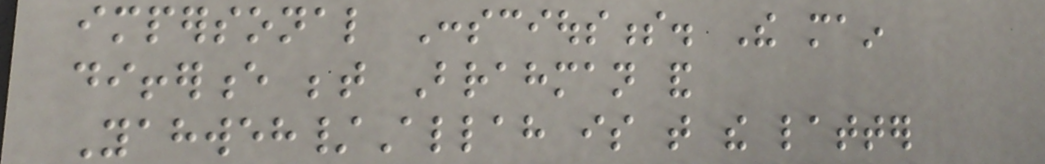impersonal Consciousness. The main
difference between Brahman and
Yahweh/Allah is that the latter
